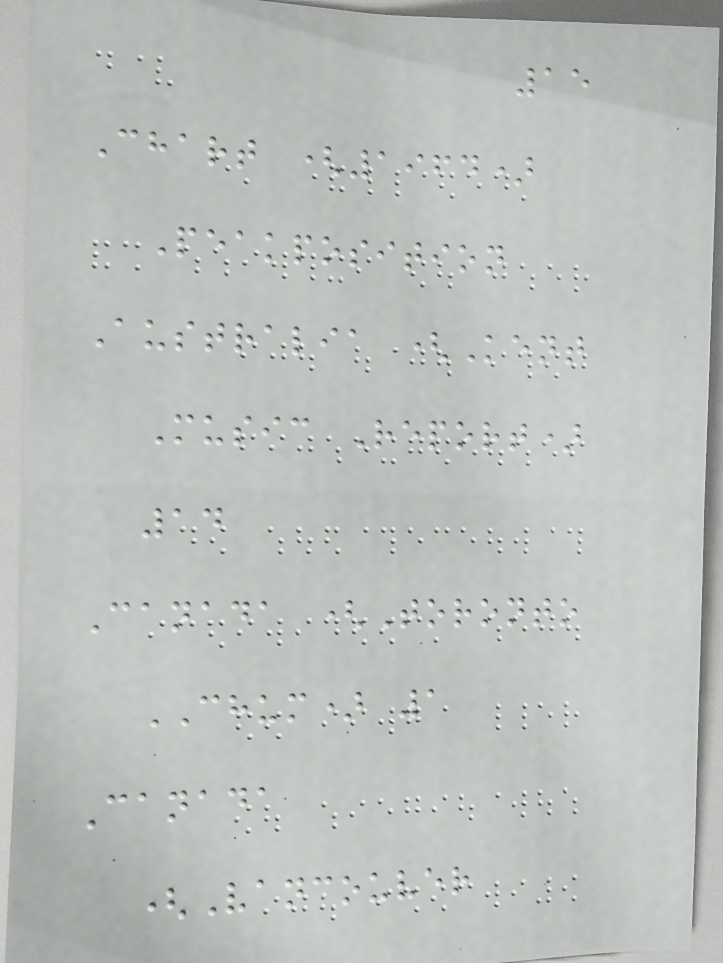15
Chart (1964)
Peakposition
Australia (Kent
Music Report)
14
Canada (Toronto
CHUM) 1
Canada
(Vancouver
